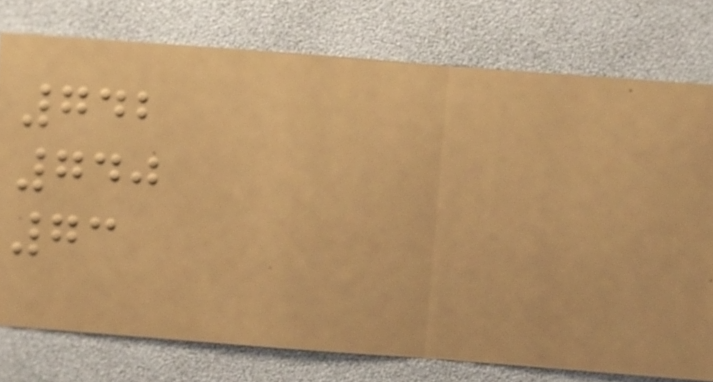742
740
73
